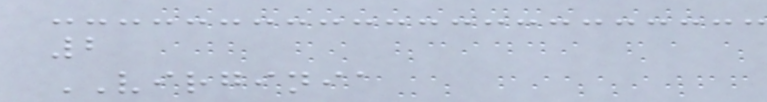2
VIRGINIA
